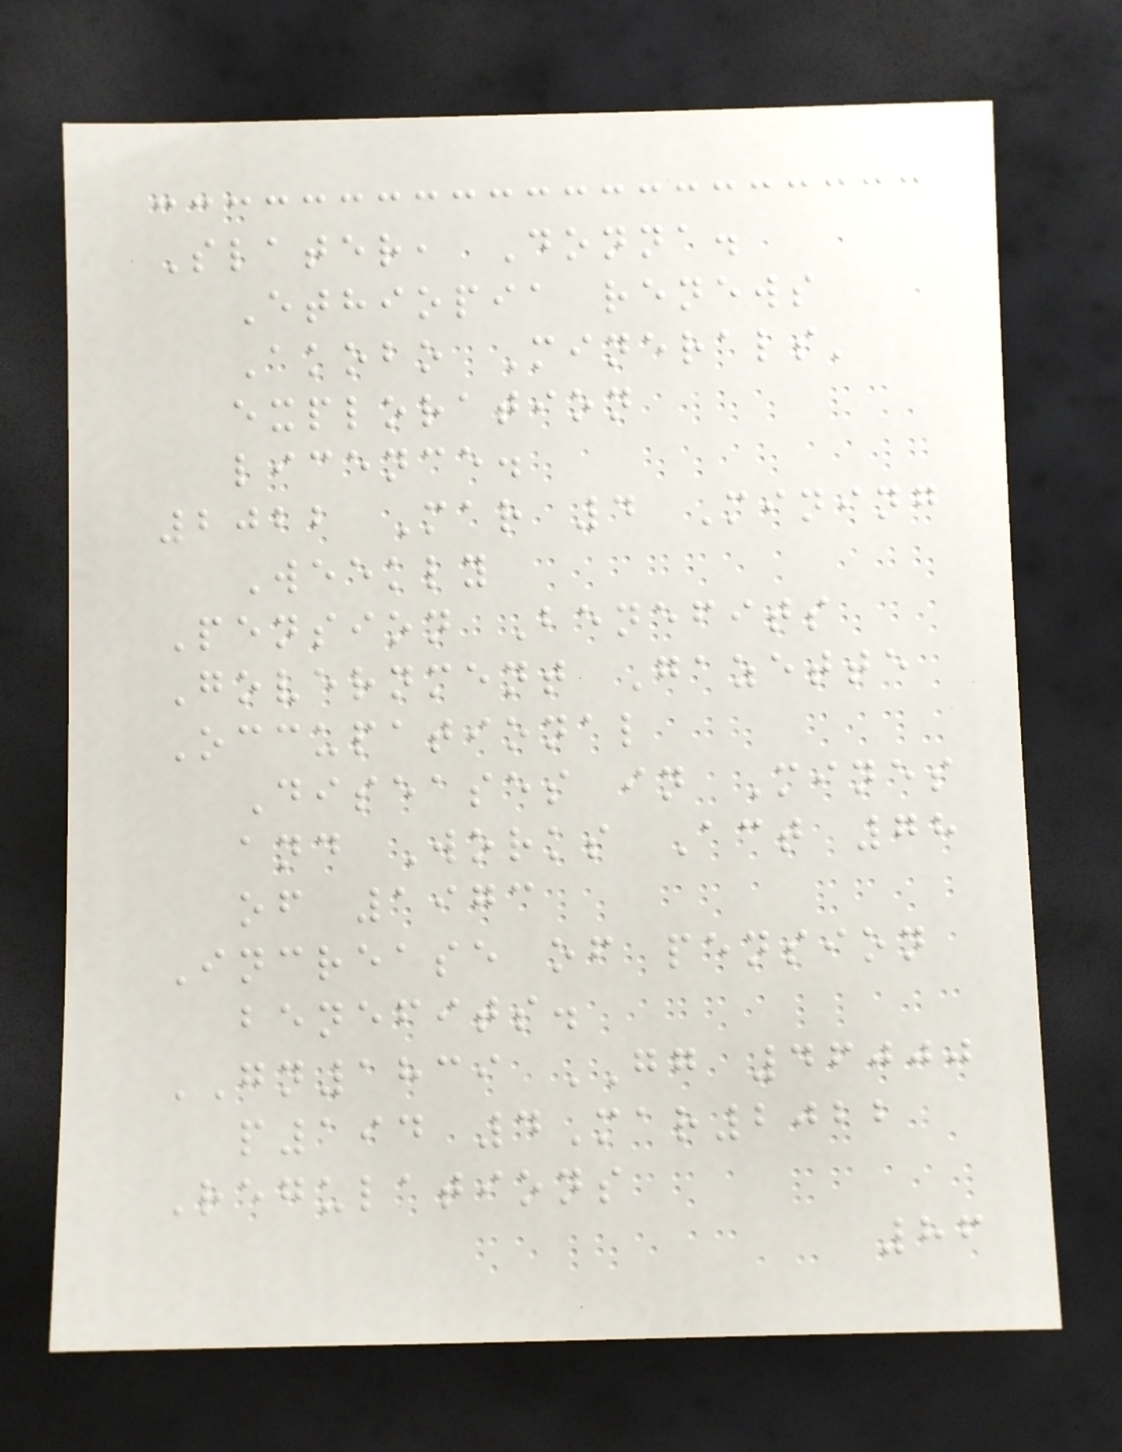Slater, Donna.
Ethiopia renews
Akobo Minerals'
exploration
licence.
2022 Mar 4 Mining
Weekly
Pension Benefits
Government Gazette
Occupational
Diseases in Mines
and Works Act 78
of 1973
Increase of pension
benefits.
GN1839 GG 46000
p194 4Mar2022
Regulations
86
